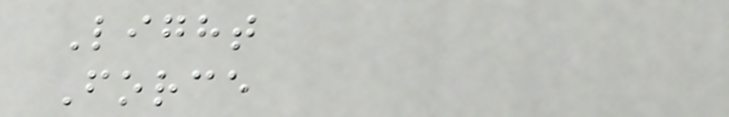Light
Force
